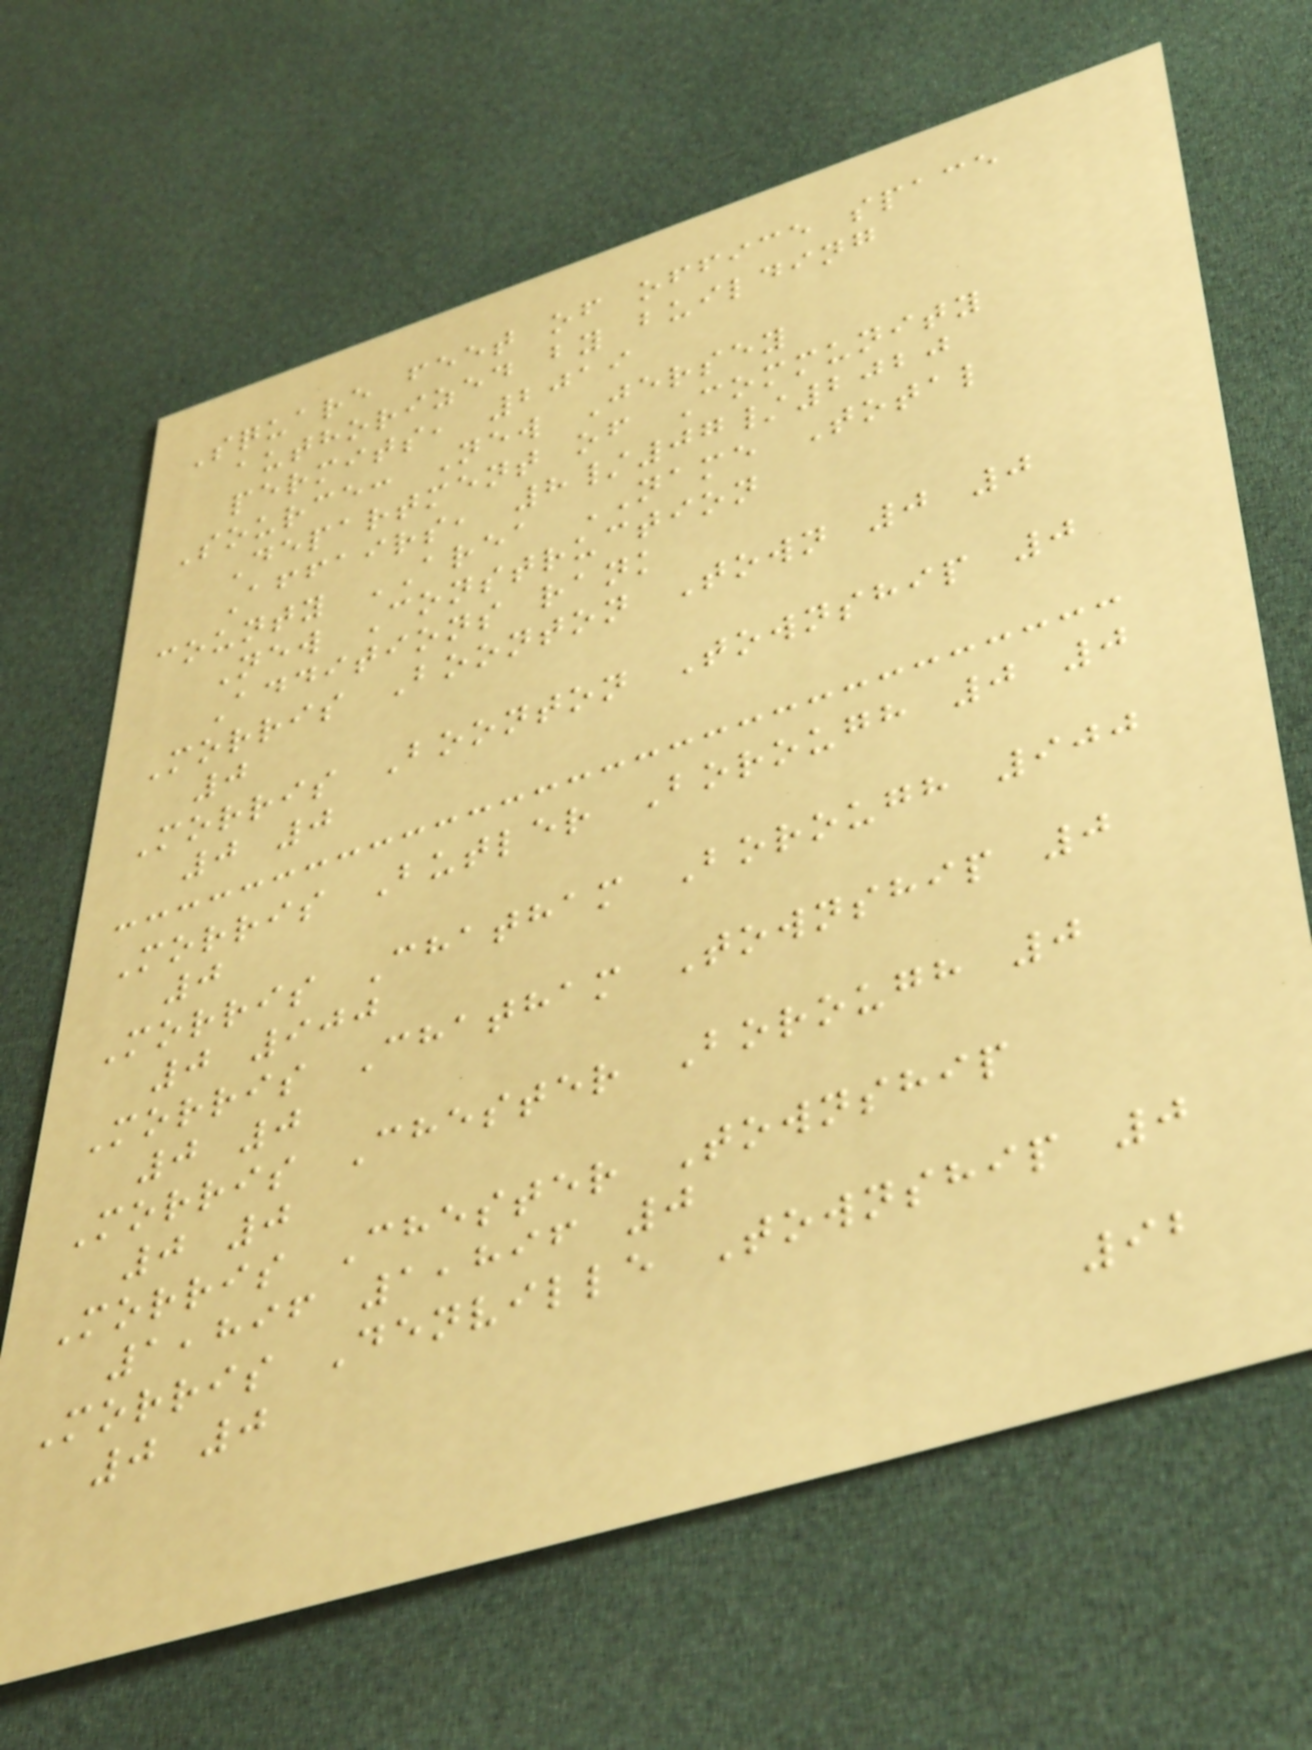Square feet of office space
authorized by building
permits, 2019
Source: New Jersey
Department of Community
Affairs, 8/07/2020
county AREA NAME Total
New Construction
Additions rank
Morris Boonton Town 0 0
0
Morris Boonton Township 0
0 0
Morris Butler Borough 0 0
0
Morris Chatham Borough 900
0 900
Morris Chatham Township 0
0 0
Morris Chester Borough 0
0 0
Morris Chester Township
1,896 1,896 0
Morris Denville Township 0
0 0
92
